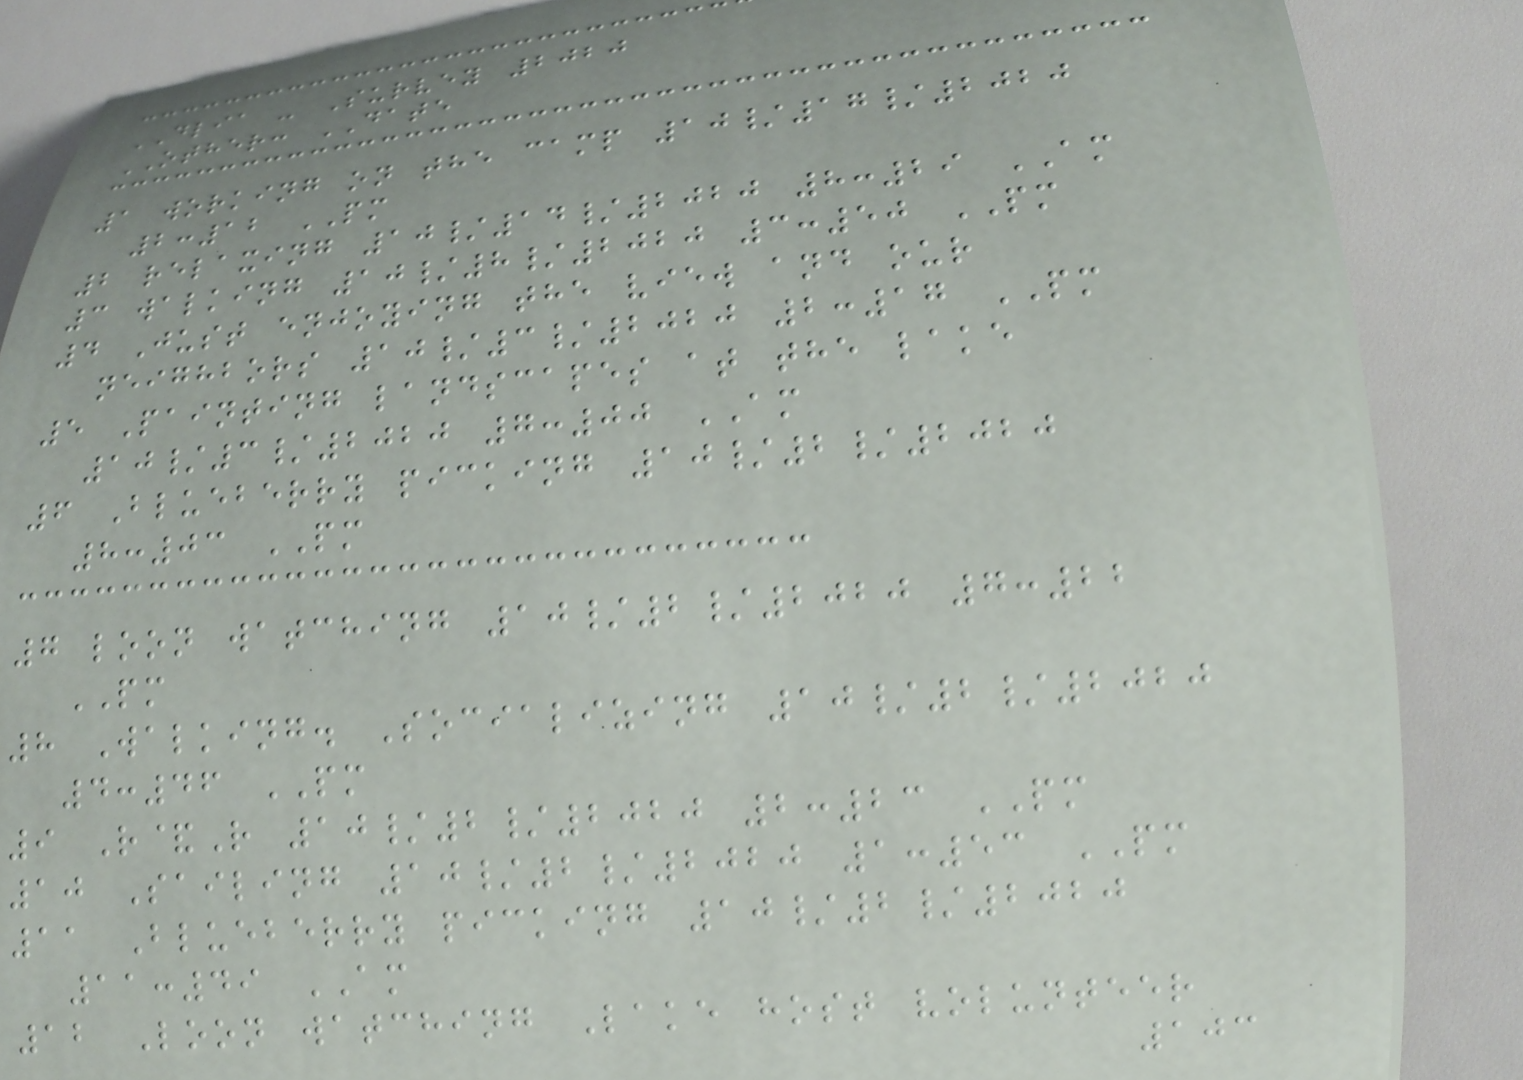DLIA - Survey 2020
OTHER: DATE
1 working on the camp 10/17/2020
2:12 PM
2 relaxing 10/14/2020 8:29 AM
3 walking 10/8/2020 3:50 PM
4 Just enjoying the view and our
neighbors 10/3/2020 2:17 PM
5 Painting landscapes at the lake
10/3/2020 7:00 AM
6 Blueberry picking 10/2/2020
8:03 PM
7 loon watching 10/2/2020 7:22
PM
8 Walking. Socializing 10/2/2020
4:46 PM
9 R&R 10/2/2020 2:23 PM
10 Sailing 10/2/2020 1:53 PM
11 Blueberry picking 10/2/2020
11:49 AM
12 Loon watching Lake host volunteer
103
